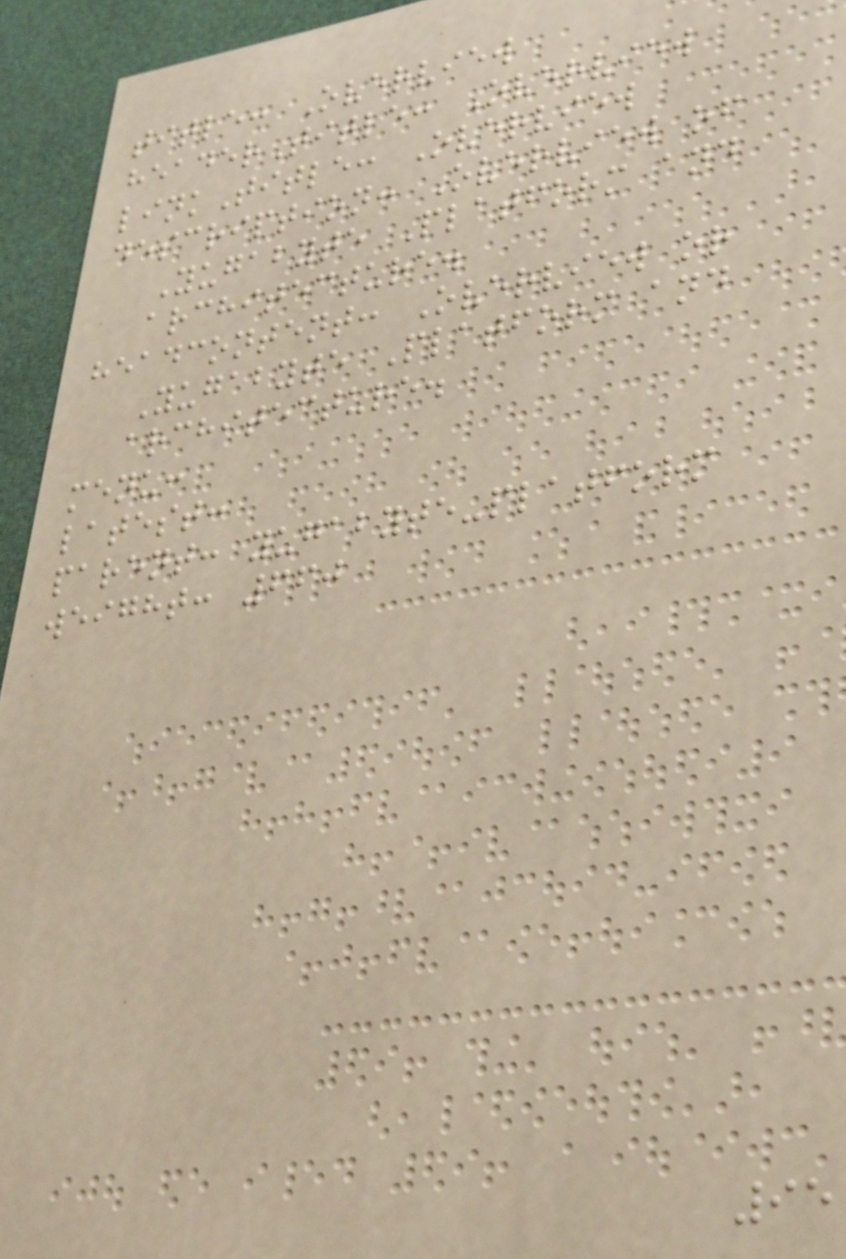title: Overview
headerTitle: Overview
linkTitle: Overview
description: Overview of
Yugabyte Platform and
architecture.
headcontent: Overview or
Yugabyte Platform and
architecture.
menu:
latest:
parent: yugabyte-platform
weight: 660
95
